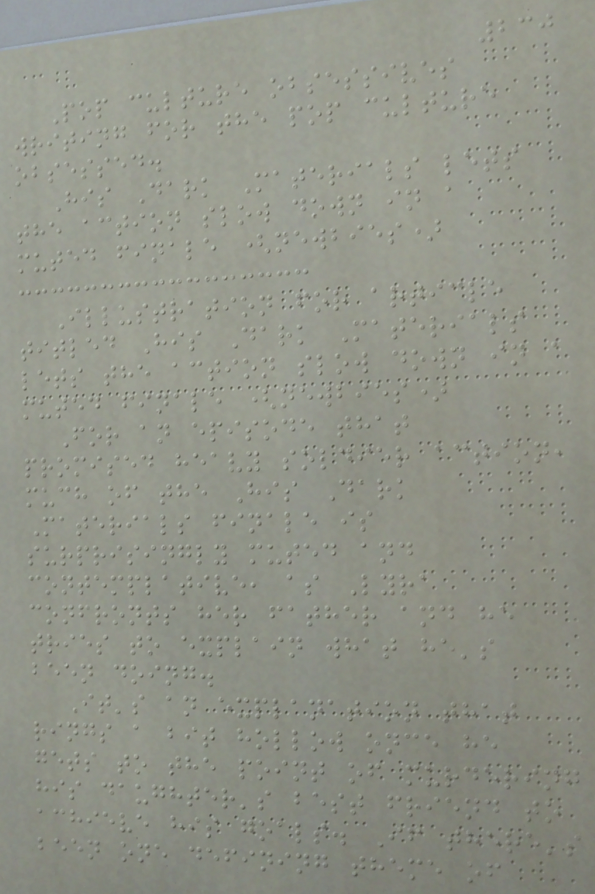230
Pop culture obsessives
writing for the pop culture
obsessed.
His Dark Materials lets
the action slow down in a
muted finale (newbies)
Illustration for article
titled His Dark Materials
lets the action slow down in a
muted finale (newbies)
For an episode that
promised heavy soldier action,
much of the His Dark
Materials finale is
surprisingly muted and
contemplative, as Lyra
confronts her father and he
tries to explain what he's
been doing.
It's an explanation that
rings a bit hollow once he
gets to the point of murdering
his daughter's best friend to
achieve his goals. If there's
been one defining theme of
